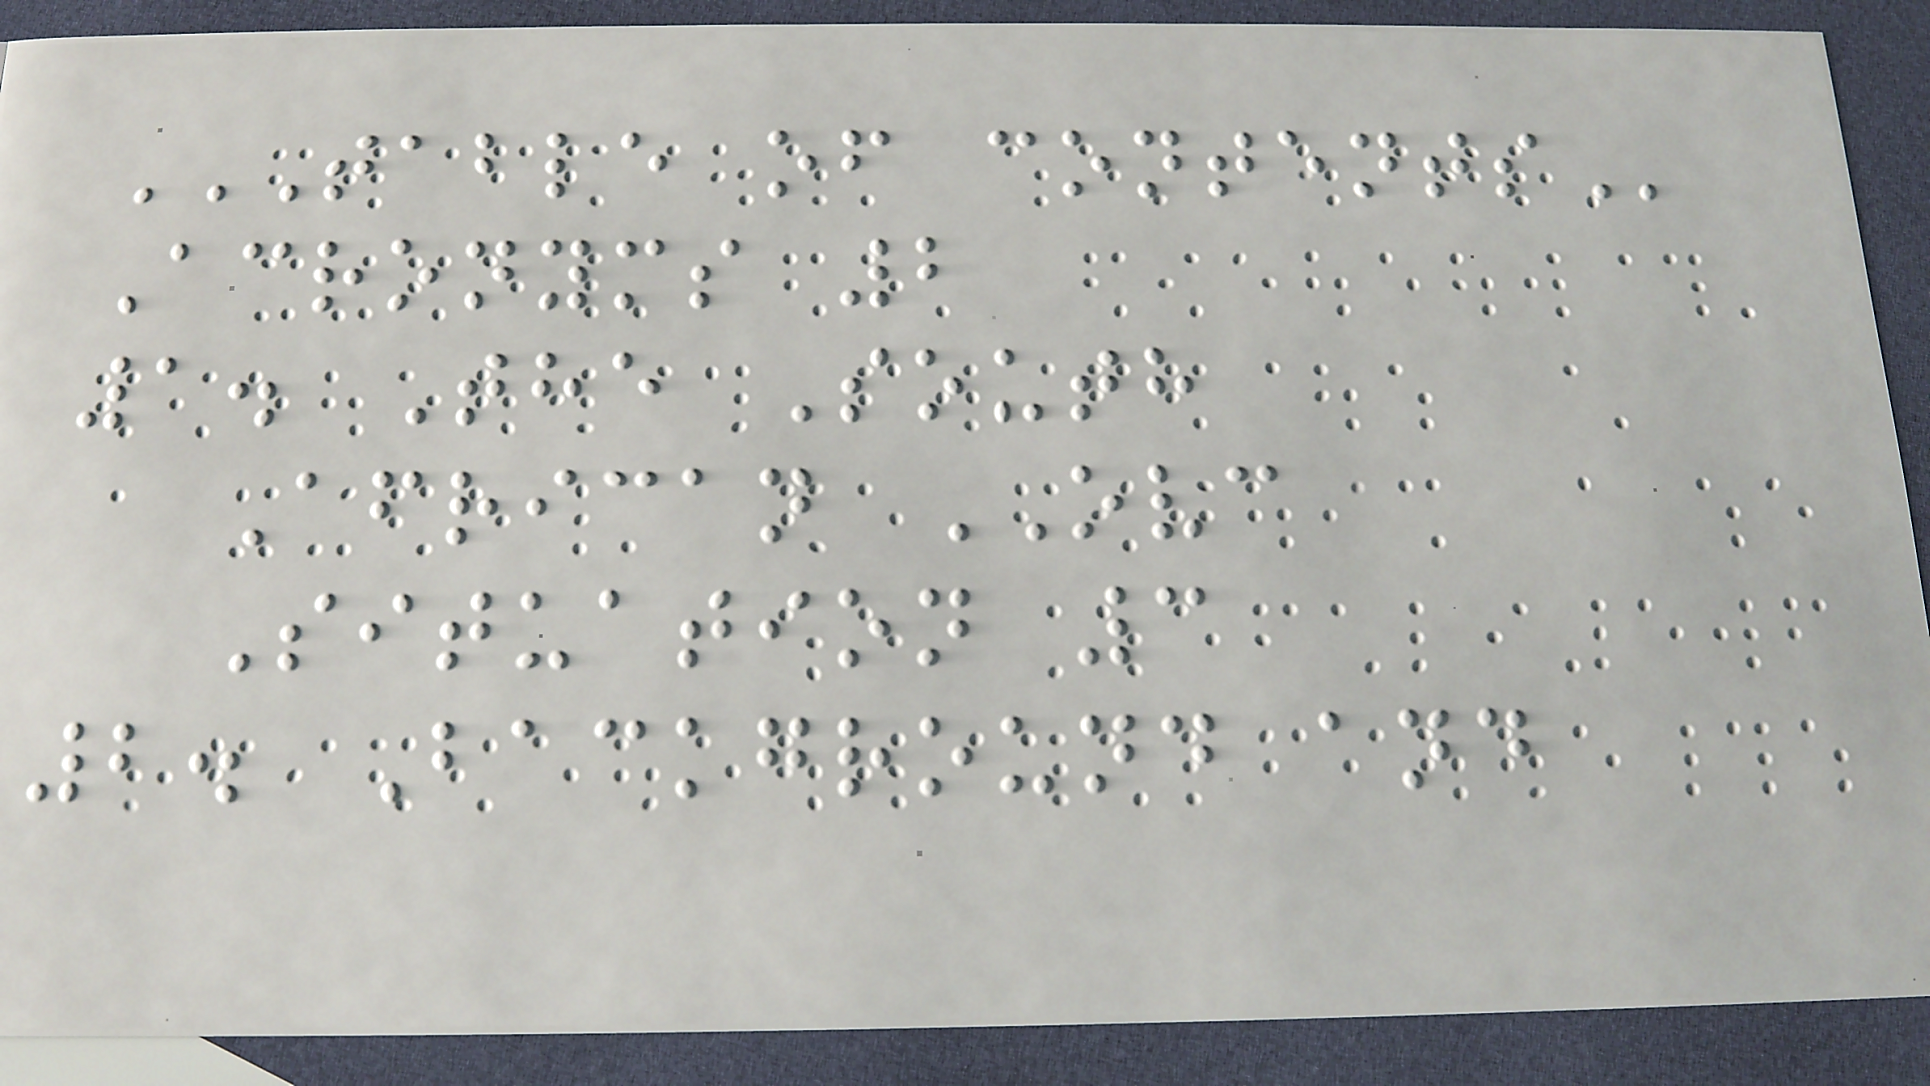TABLE OF CONTENTS
Acronyms 2
1. The South
African OVC
Situation 3
2. Background and
